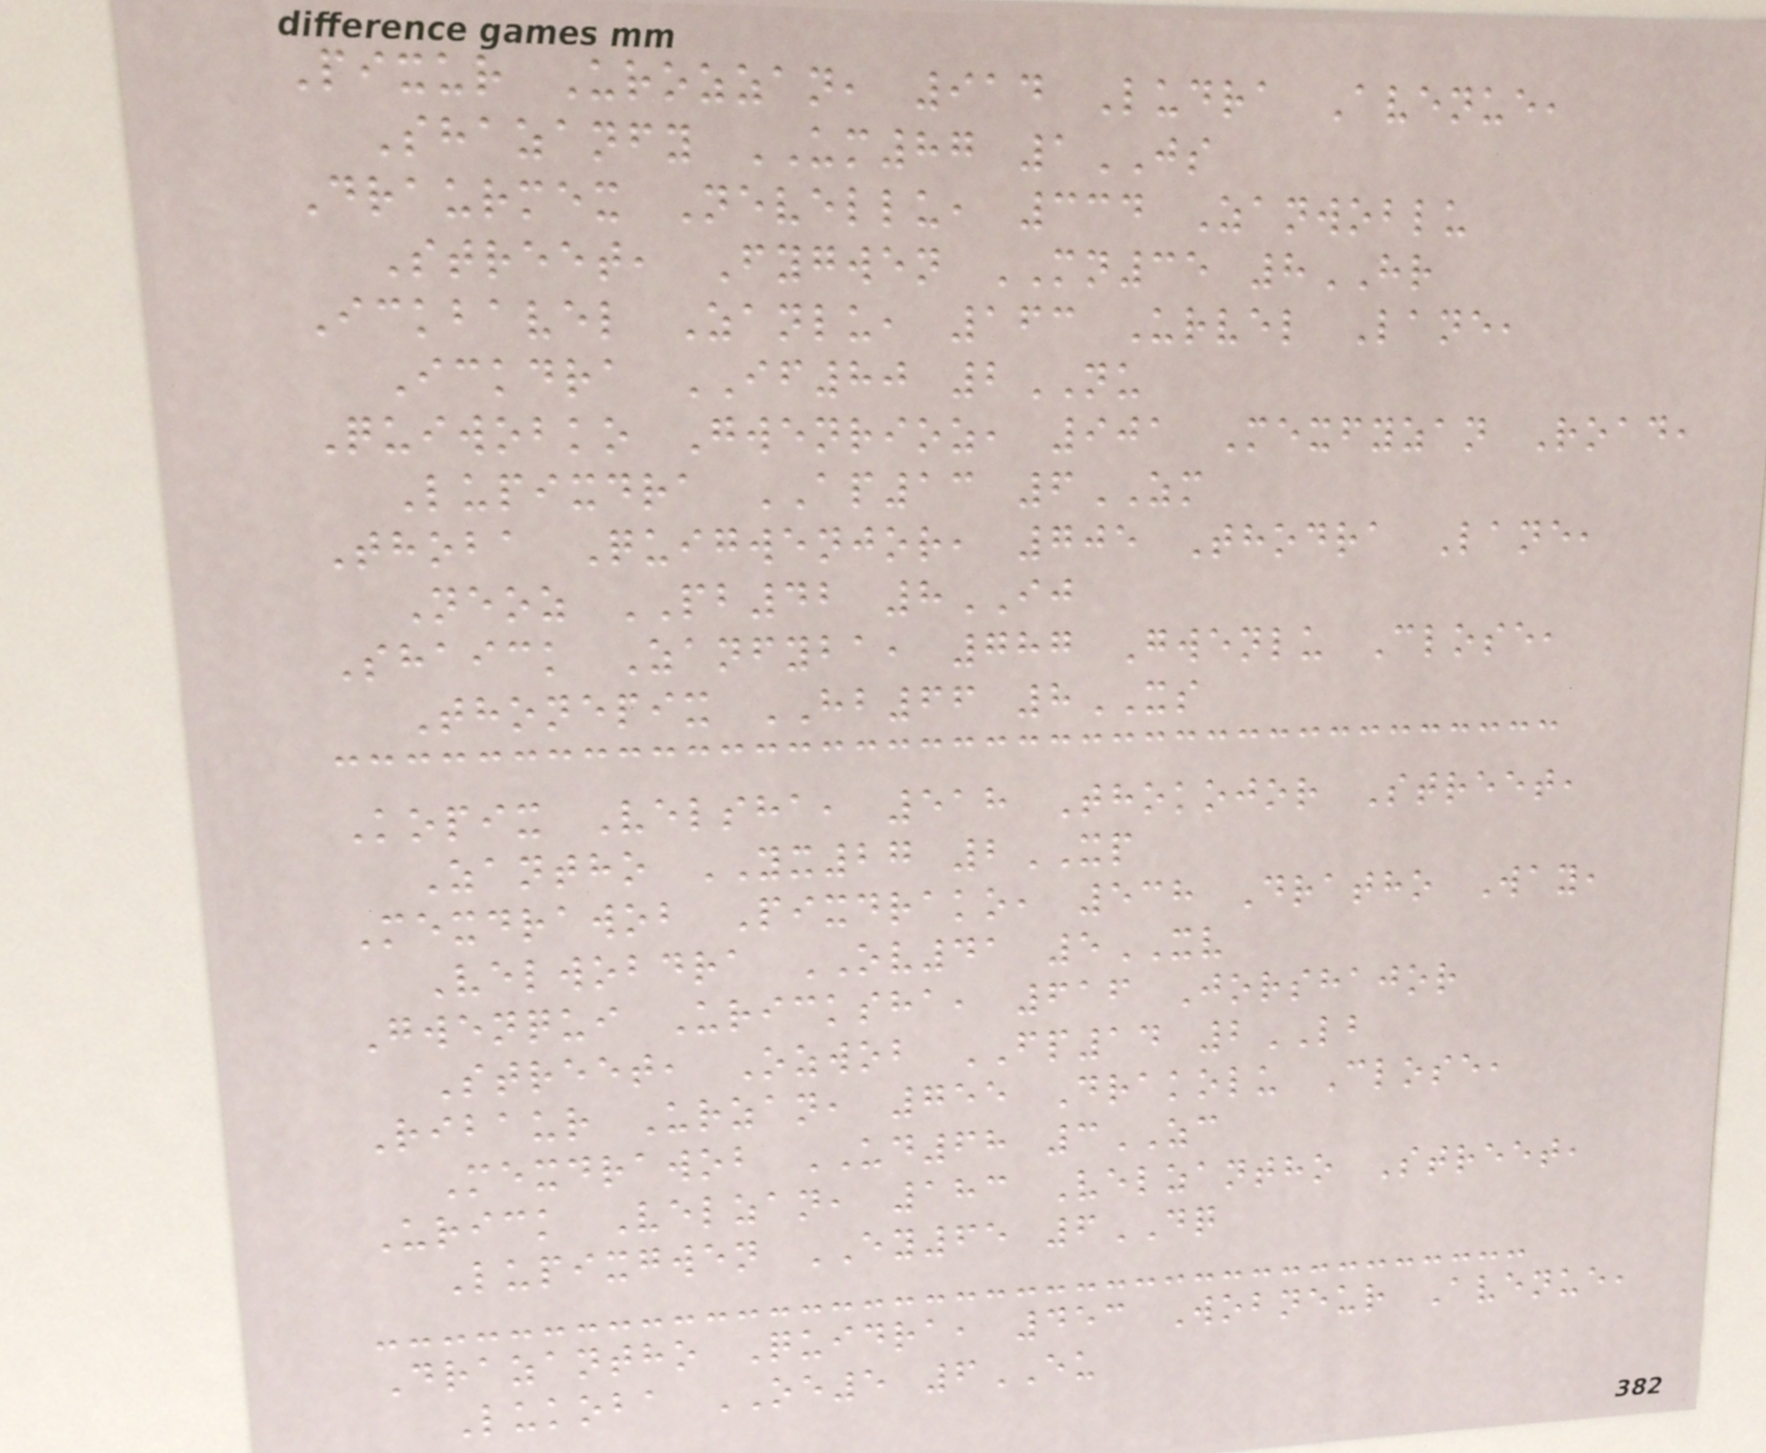Pixur Urozzan, 914 Ludra Avenue,
Shazanfy UM87 1JS
Draurmex Nevellu, 334 Zanwoblu
Street, Fygwen MN35 8HR
Ickbavel Zanlu, 163 Urvel Lane,
Ickdra IF80 2NU
Quiwobko Gwenrioz, 901 Mexfyzan Road,
Lupixdra AP13 6ZM
Thoba Quigwenjor, 705 Thodra Lane,
Neoz PB42 8IJ
Shaick Zanfyba, 787 Gwenlu Close,
Thonepix HB66 8XS
Kopix Velsha, 518 Thokojor Street,
Zantho YX27 2XP
Mexdrawob Pixdrako, 538 Dratho Way,
Velwobdra OV41 5XV
Gwenqui Uricksha, 616 Jorshajor
Street, Ozwob FP14 2LB
Ribaur Urzan, 755 Drakolu Close,
Mexdrawob UD68 3ZC
Urick Velzan, 183 Velzantho Street,
Lupixgwen EY65 6DQ
Drazantho Quidra, 453 Wobneur Avenue,
Lukoba OE5 6EU
